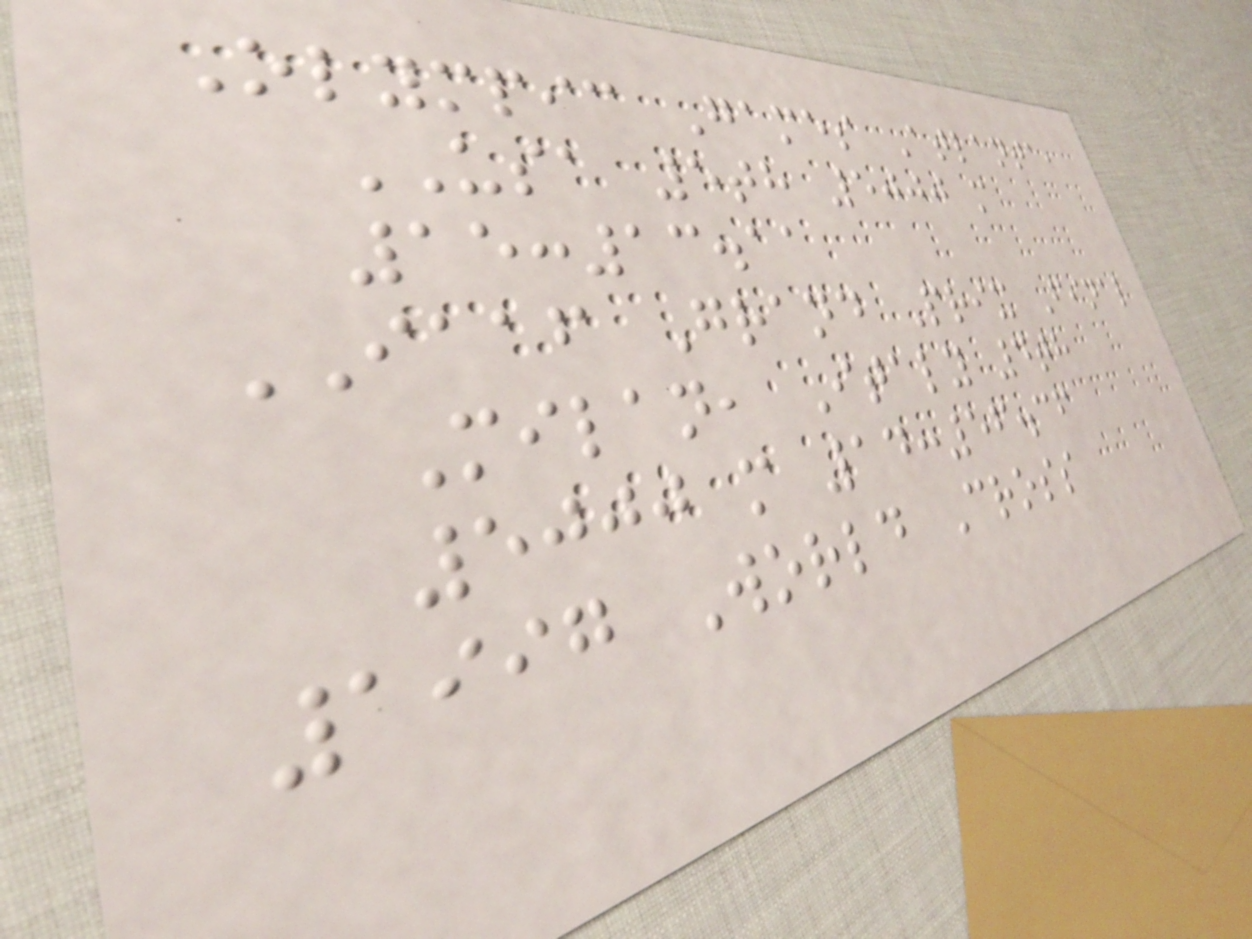Olympic Games Atlanta,
USA 5th 5000 m
15:13.11
IAAF Grand Prix Final
Milan, Italy 4th
5000 m 14:56.36
1997 World Cross
